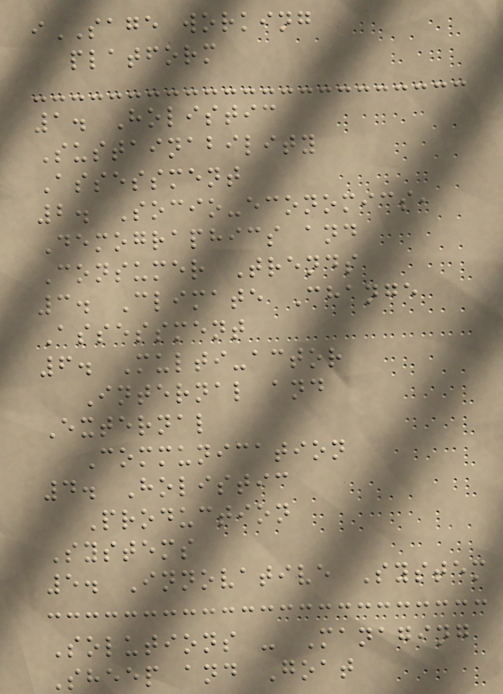iSAGE working
platform
1. Holistic
Sustainability
Assessment
2. Socio-economics,
Demographics and
Consumer Trends
3. Climate Change
Assessment
6. Multi-actor
Internal and
External
Communication
4. Holistic
Production
Systems
5. Innovative System
Solutions - Managing
Sheep and Goat
